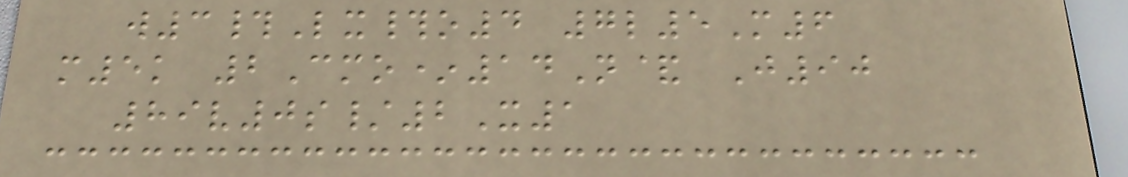w3#Lx#o4 7l5M6
m5k 2Cmo*14N& J90
89v0s/2X1
